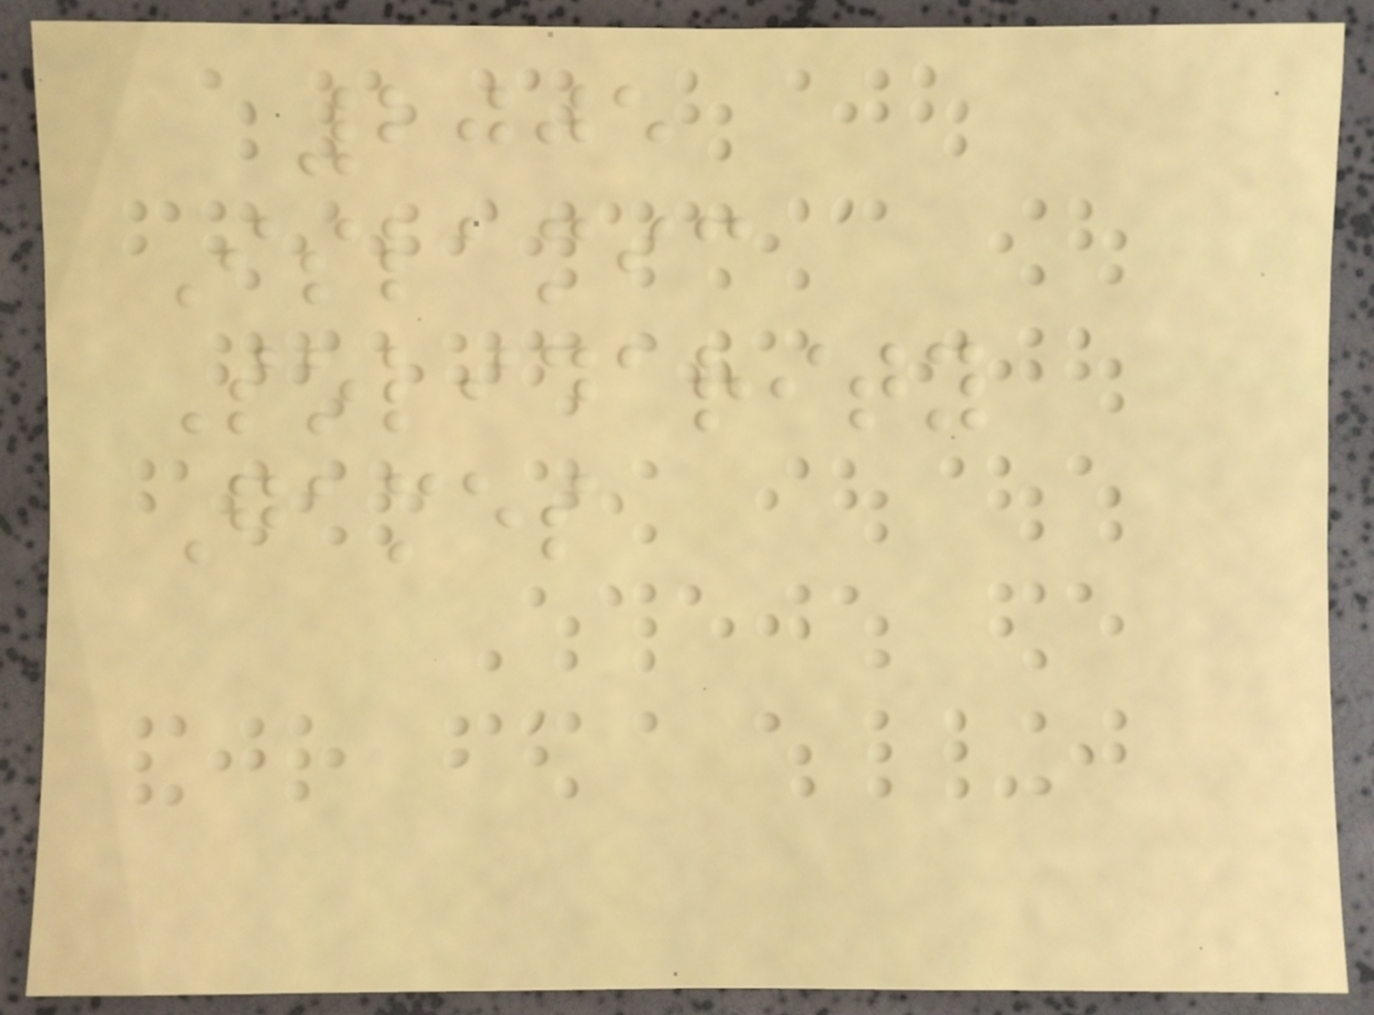2005
Islamic
Solidarity
Games
